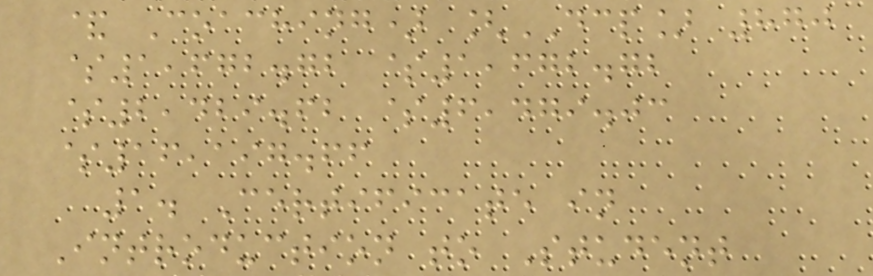& Coaching) [DCP] 870
$1,672.72 $1,672.72
$2,429.62 $6,479.03
$16,197.66
1. Certificate in
Introduction to Student
